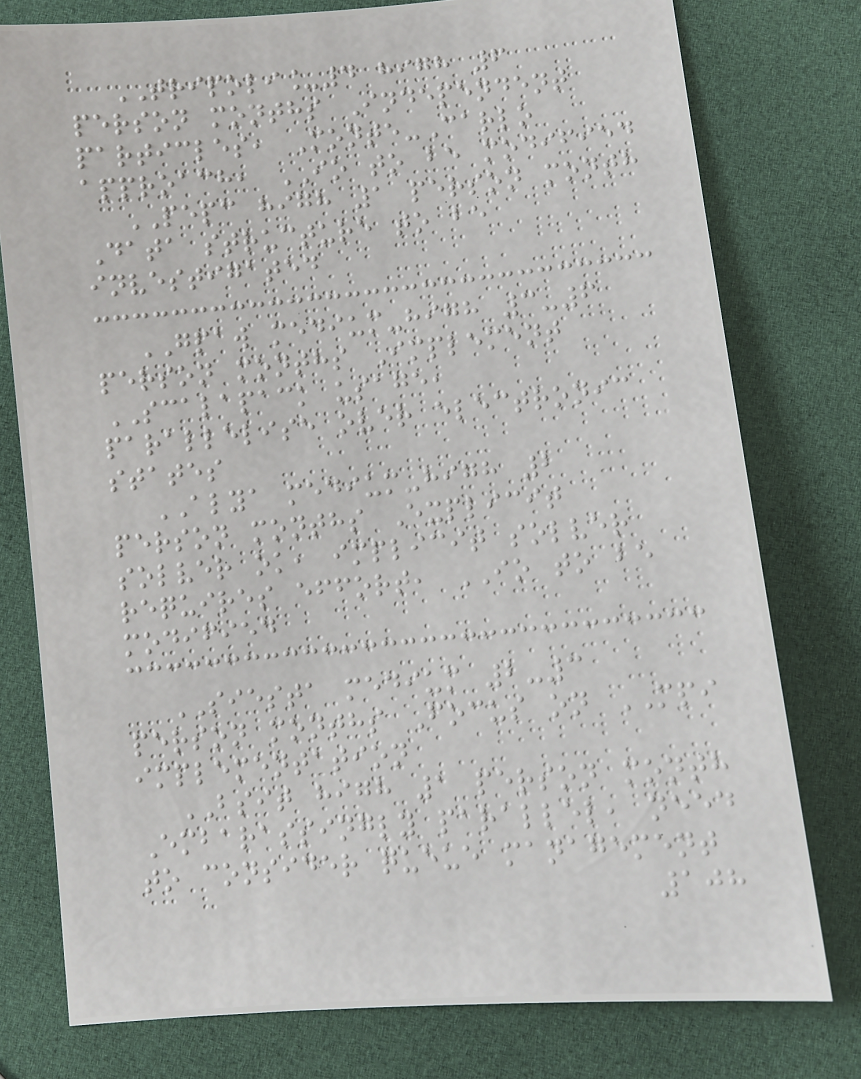TRIPOLI_4 high 6
person months Independent
particles, Monte-Carlo
approach, IO to be modified
PEPC high 1 person month
Data structure to be
investigated
GPAW medium-high 3-6
person months Implement
SCALAPACK usage,
parallelise over electronic
states
ALYA medium-high 2
person months Explicit
solver ok, implicit solver
requires effort, IO to be
modified
SIESTA medium 2-3
person months Focus on MPI
implementation
BSIT high 1 person month
Embarassingly parallel, need
to consider queue management
108
